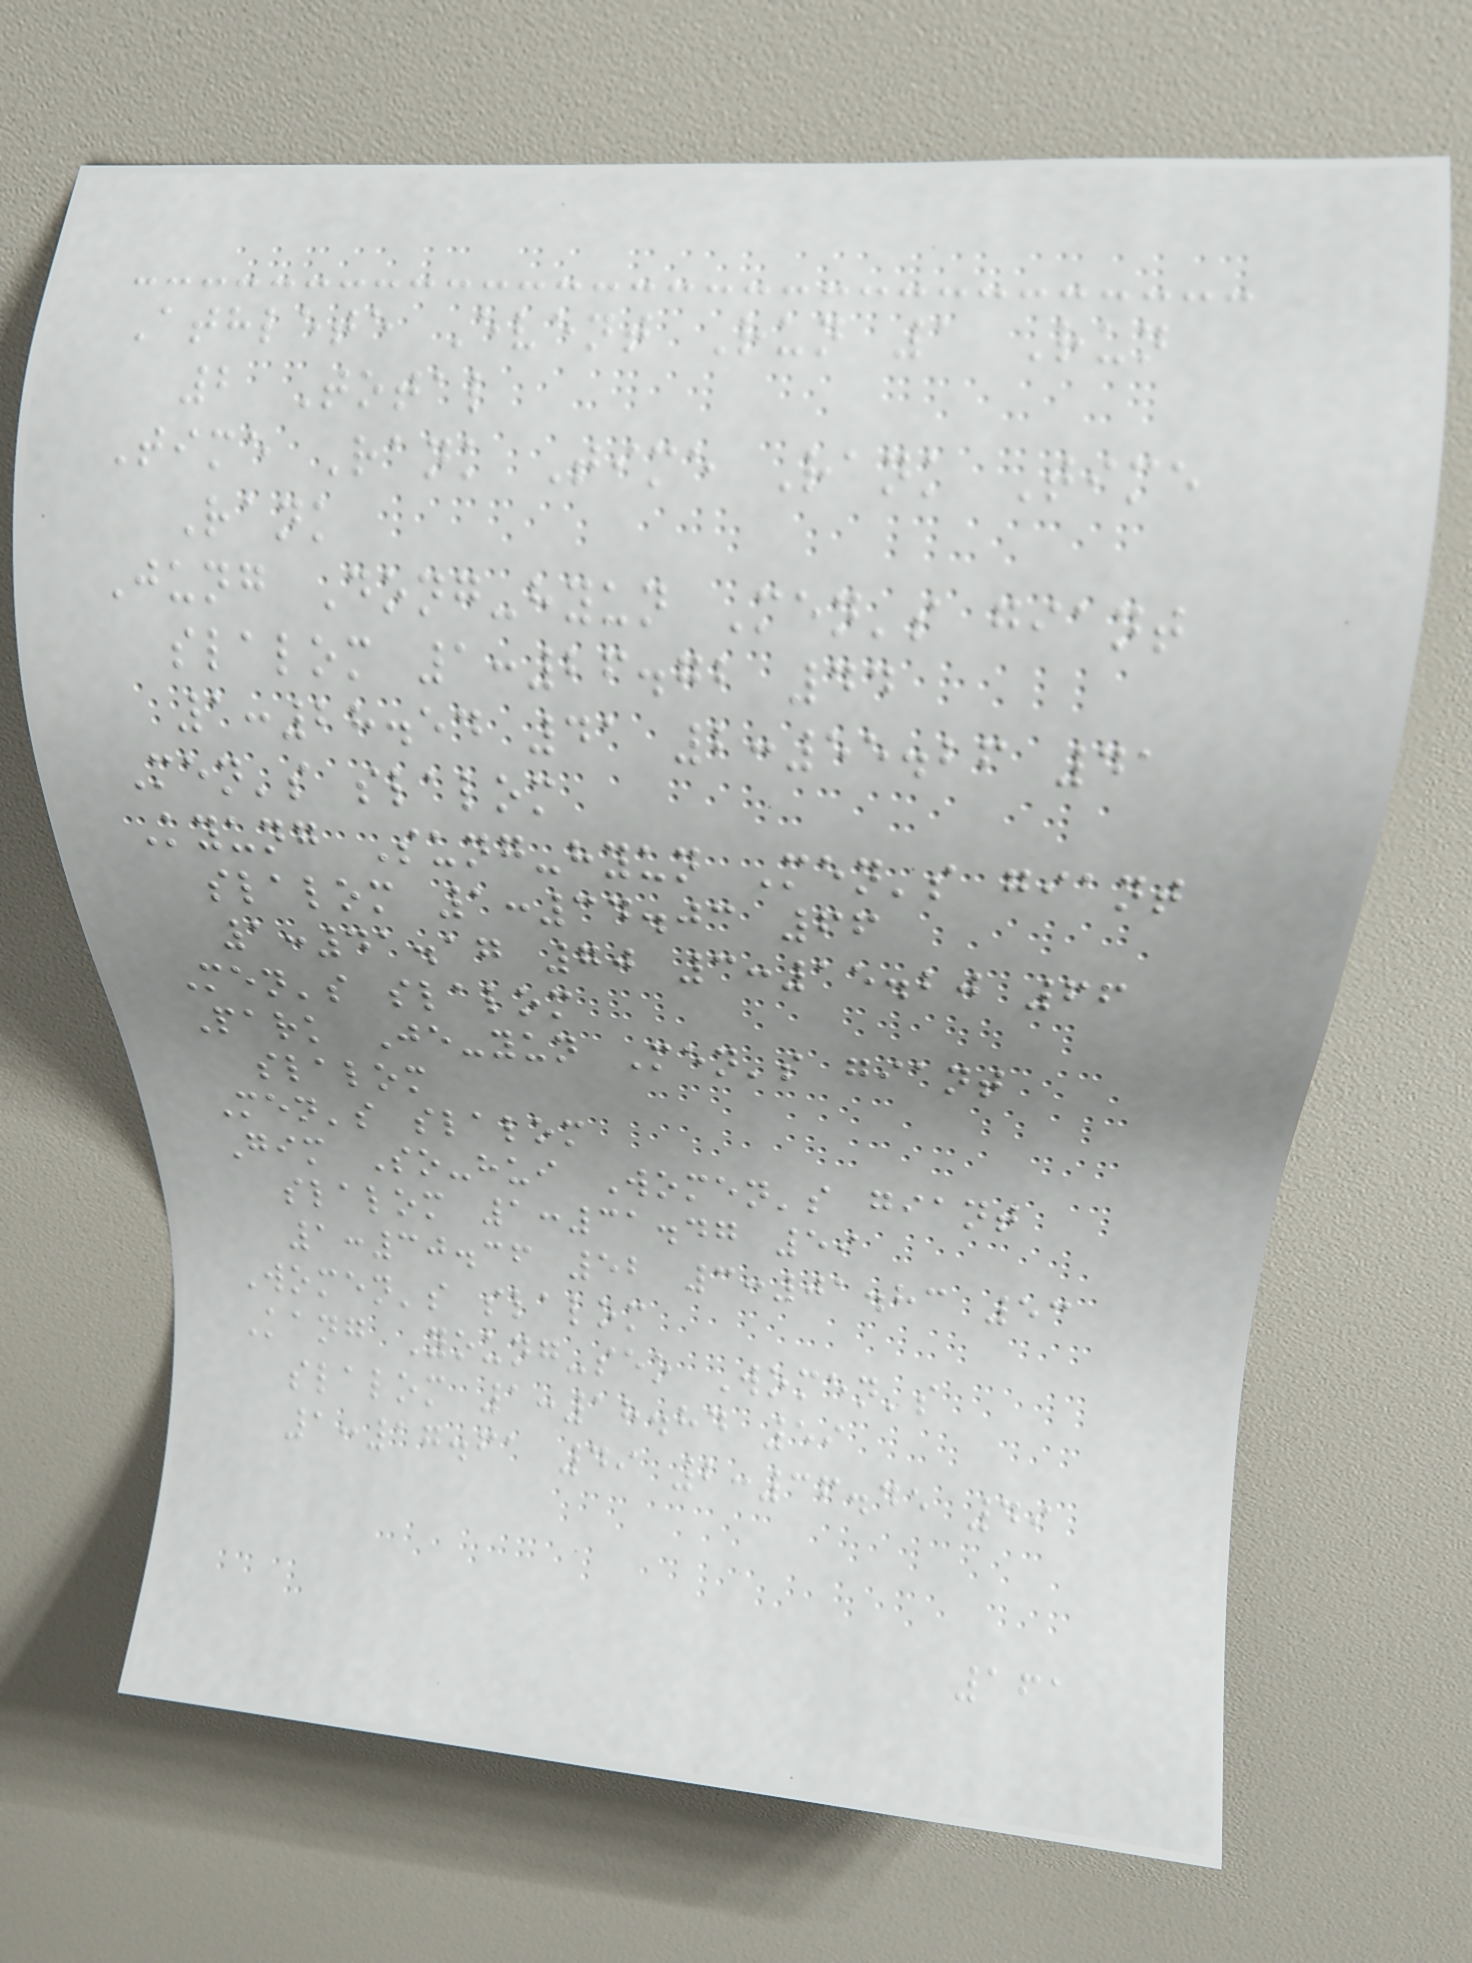Athlete Event Run 1 Run
2 Total
Time Rank Time Rank Time
Rank
Jung Dong-hyun Men's giant
slalom 1:26.72 44
1:28.54 41 2:55.26 41
Men's slalom
Kyung Sung-hyun Men's giant
slalom 1:34.03 66
1:41.17 70 3:15.20 66
Men's slalom
Park Je-yun Men's giant
slalom
Men's slalom
Gim So-hui Women's giant
slalom 1:31.47 59
1:30.36 52 3:01.83 53
Women's slalom
Kang Young-seo Women's
slalom 1:18.84 59
1:17.61 49 2:36.45 49
161
